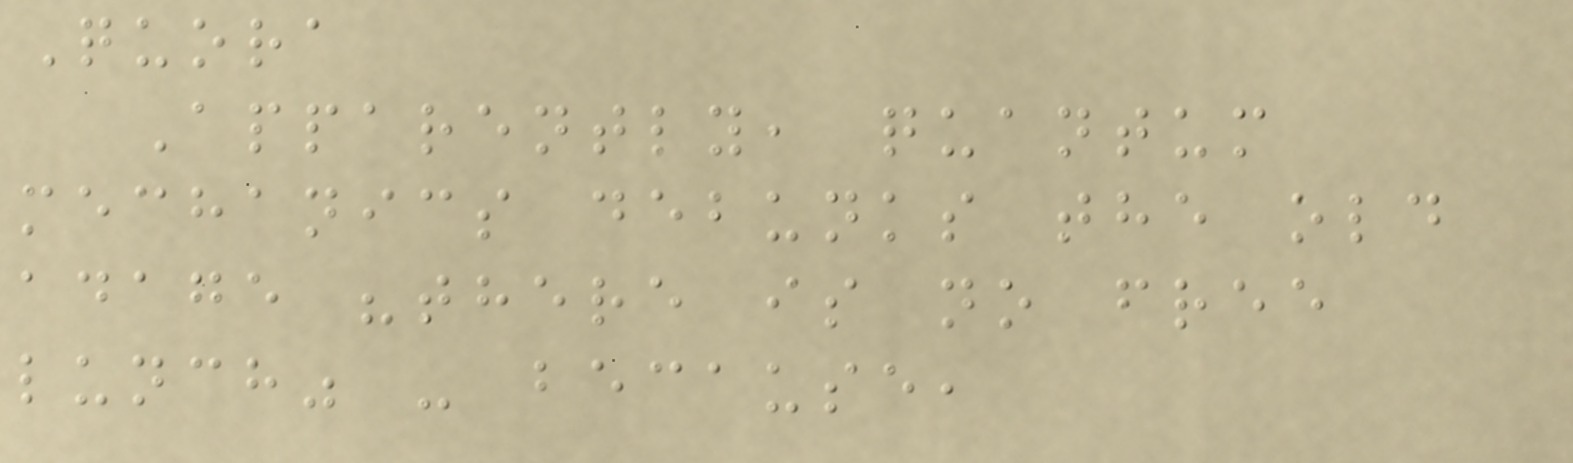Quora
Apparently, quantum
mechanics debunks the old
adage "there is no free
lunch" - because,
